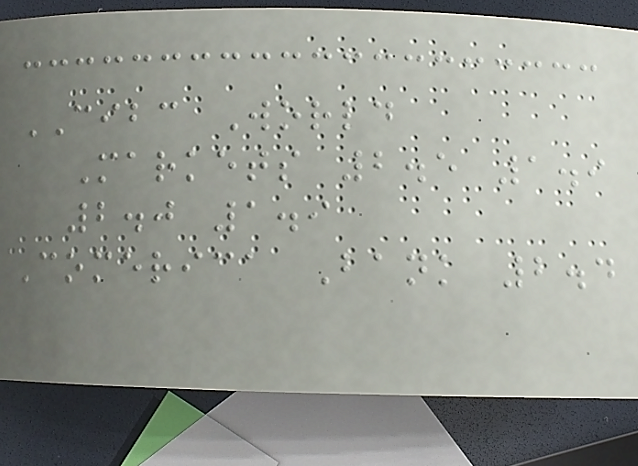CIBC World
Markets 2.5 1.9
2.0 1.9
Comerica Bank 2.4
